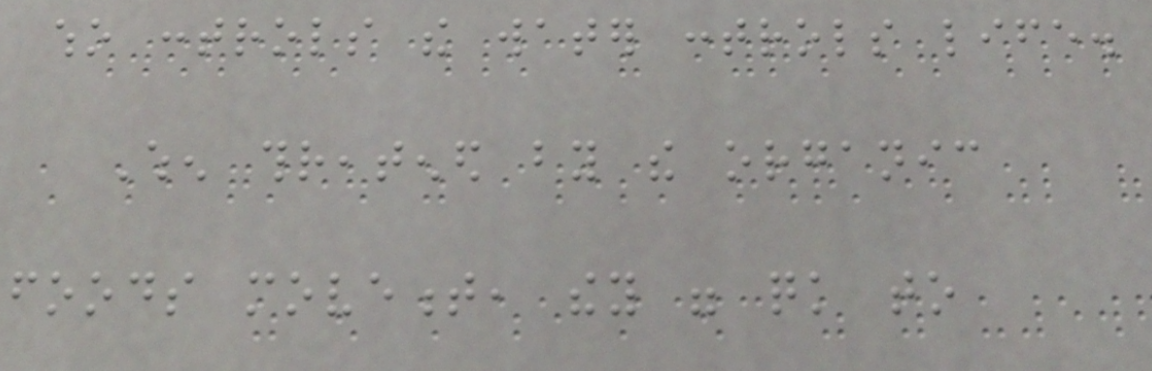who controls the water controls life.
When threatened by the organic
foods movement, they were quick to
